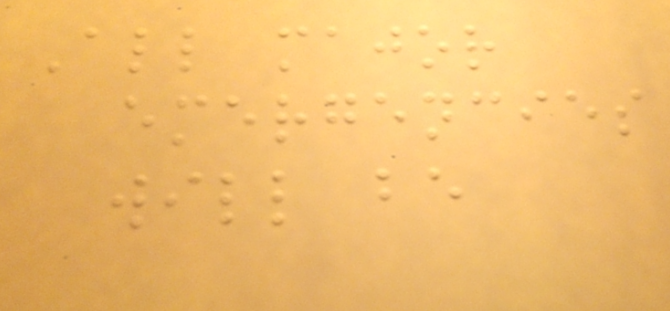All major
emergencies
will be
